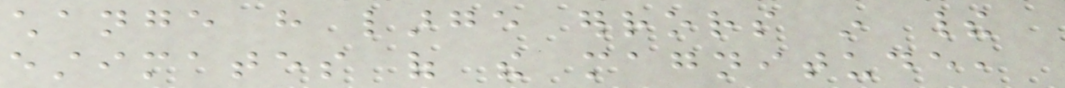change have large errors in their
estimates of the magnitude,
